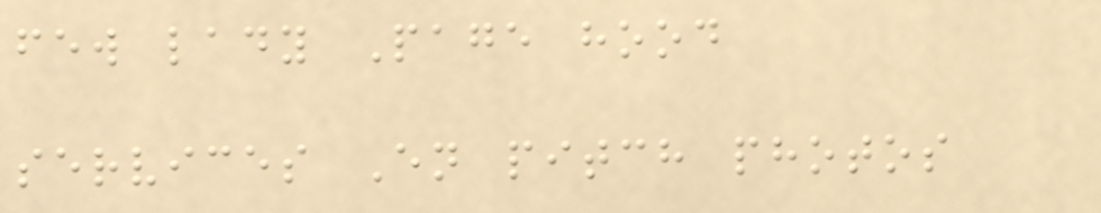few lady Page hood
services En pitch photos
